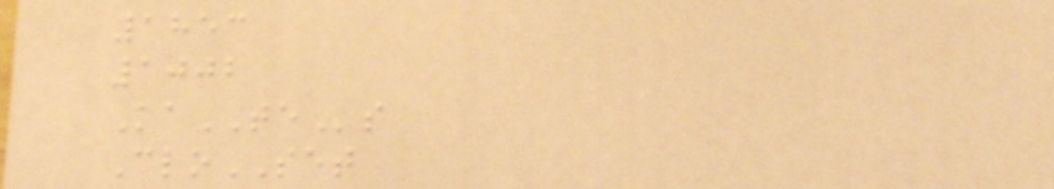1853
1002
KaTEs
CloSET
